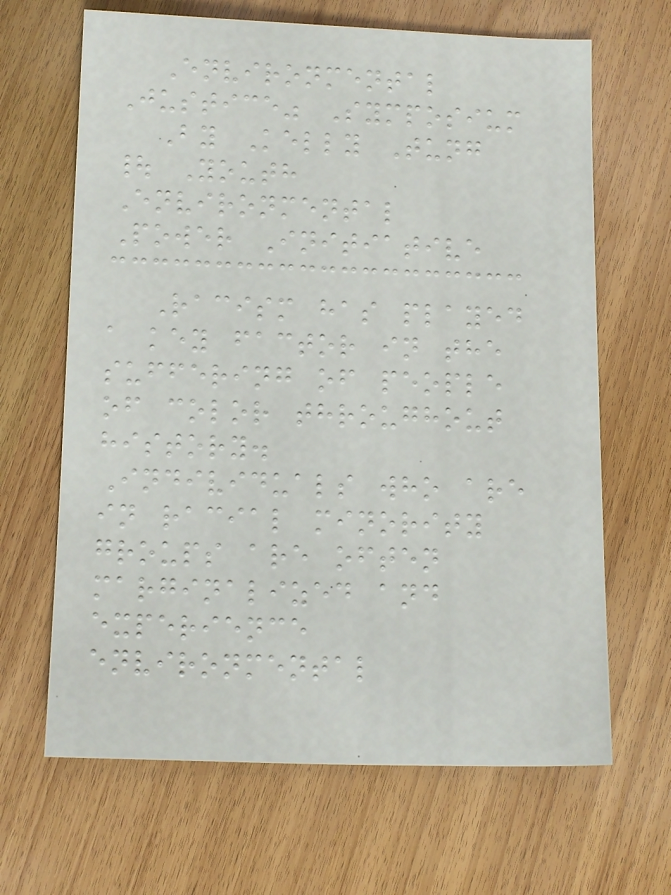Environmental
Justice" Symposium
By Kelly Tung
| Youth
Environmental
Power Initiative
Racism has played
a key factor in the
suffering of people
of color throughout
history.
Individuals who are
in racial minority
groups are often
marginalized and
experience
environmental
